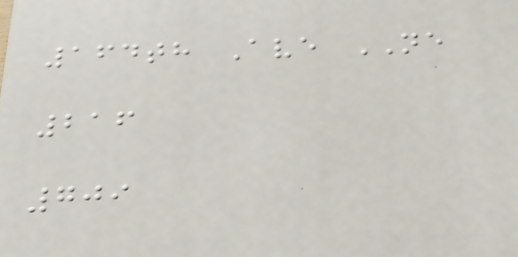164th Ave NE
216
709
